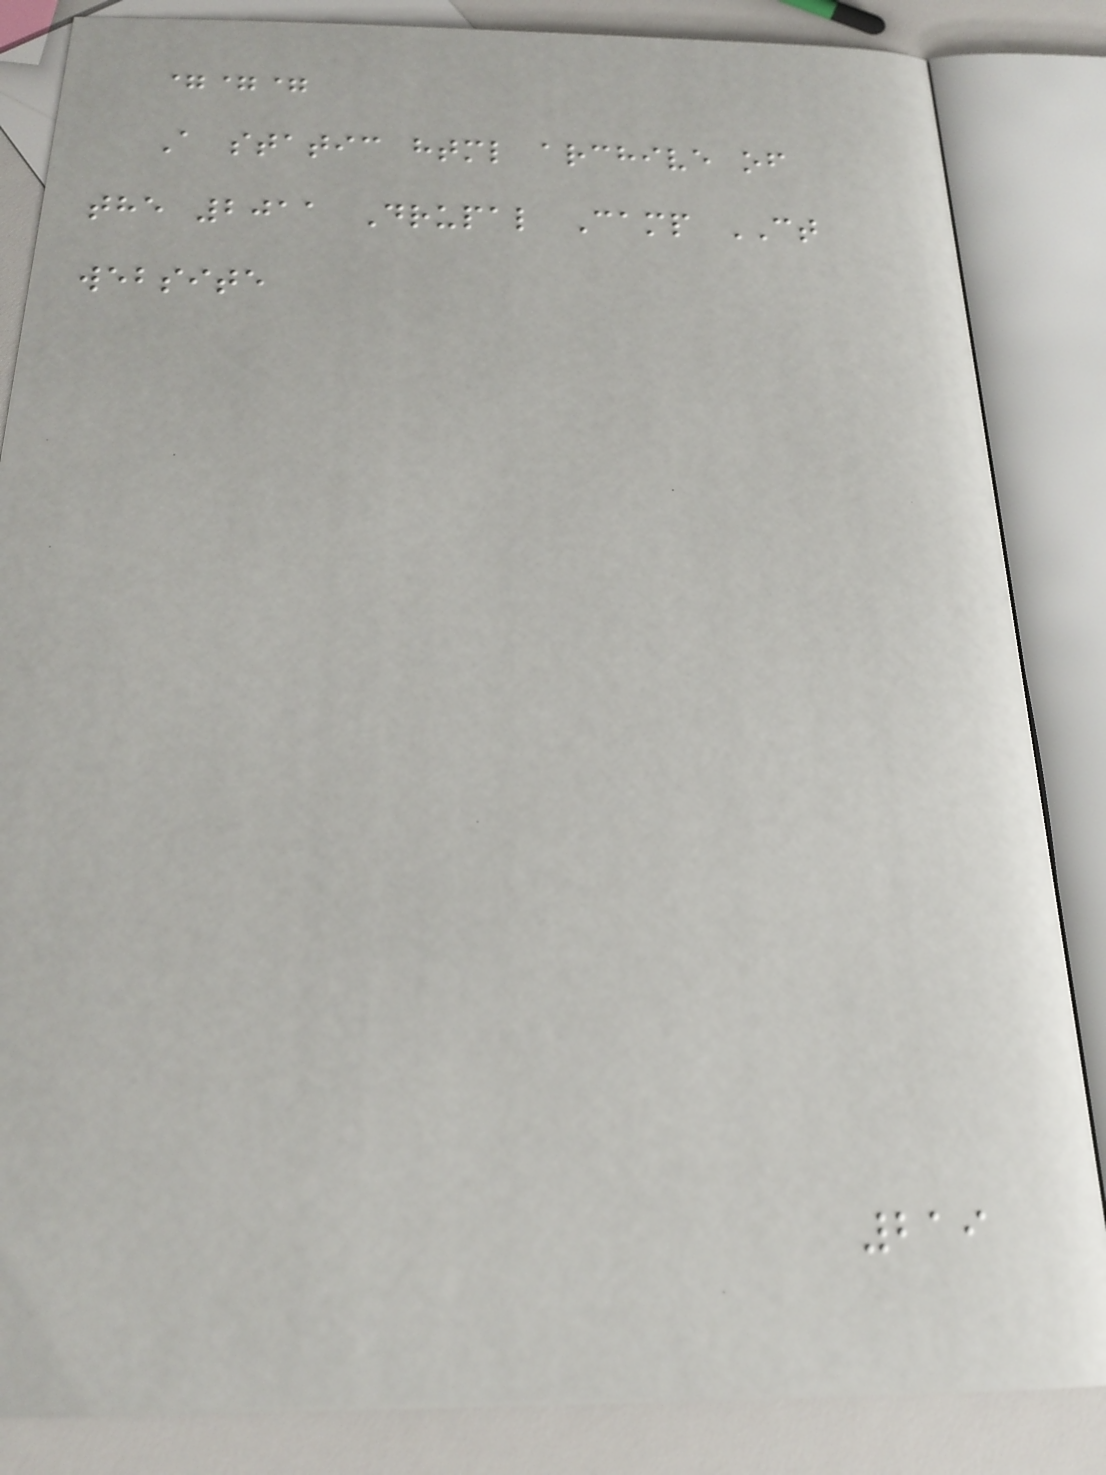===
A static html archive of
the 2011 Drupal Camp CT
website
219
